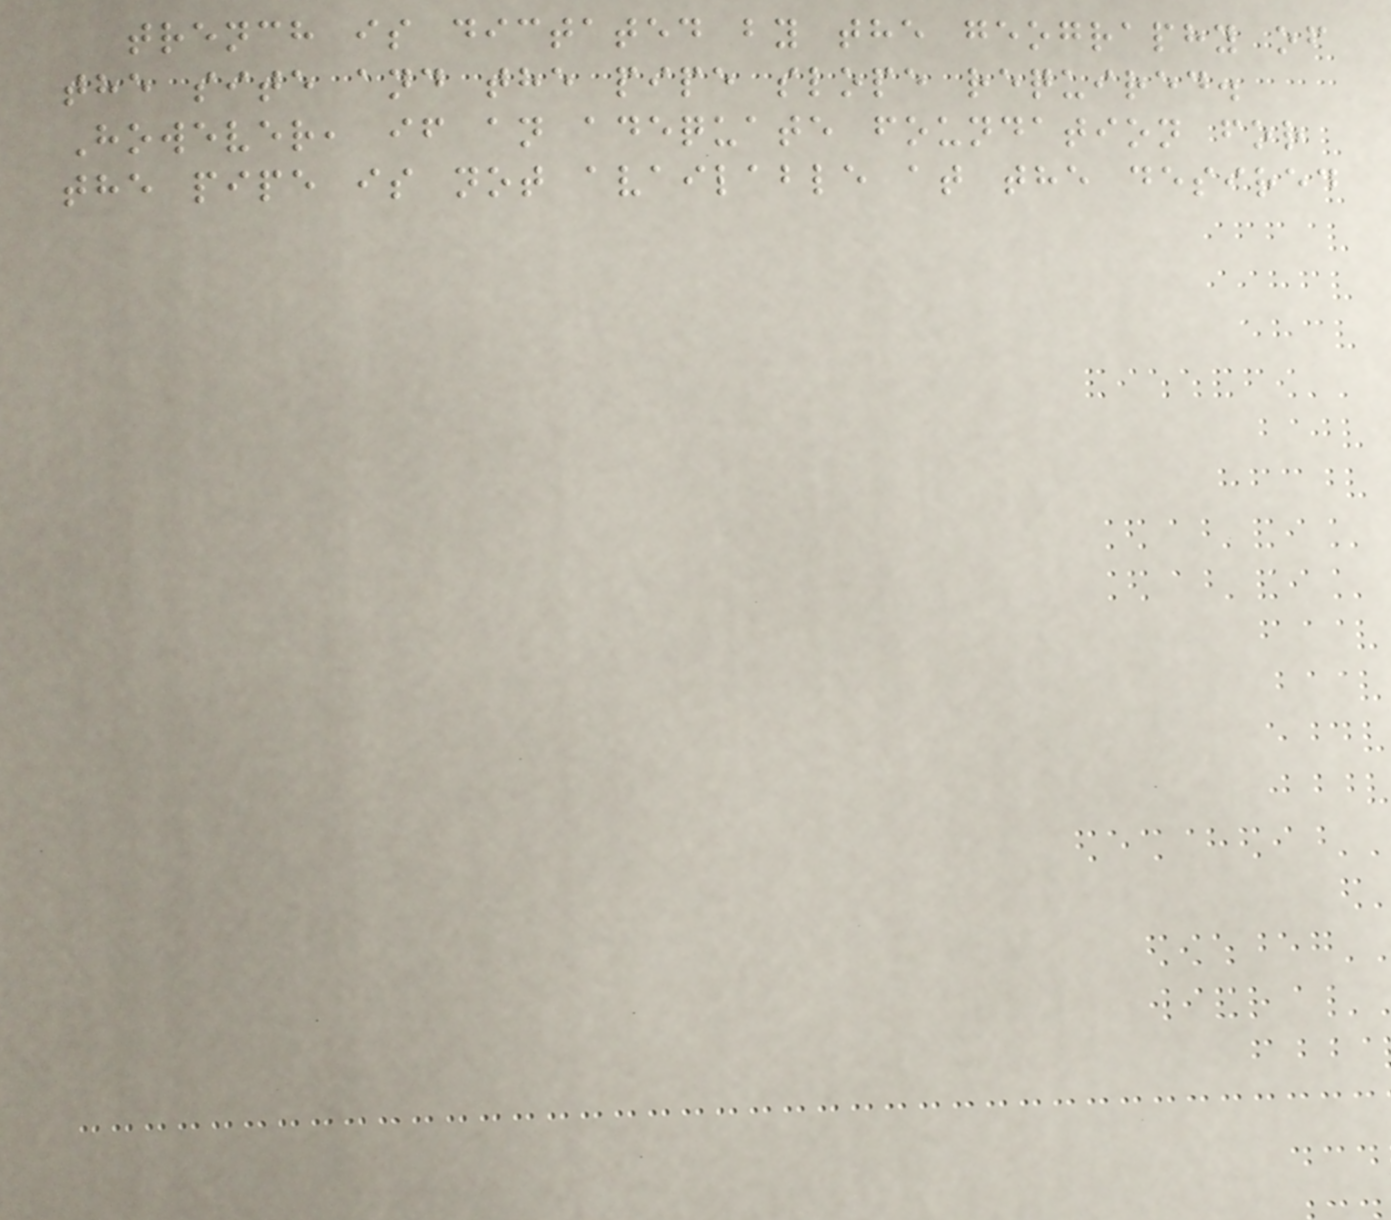trench is dictated by the geography of
the site and the pipe slope required.
However, if an adequate foundation for
the pipe is not available at the desired
